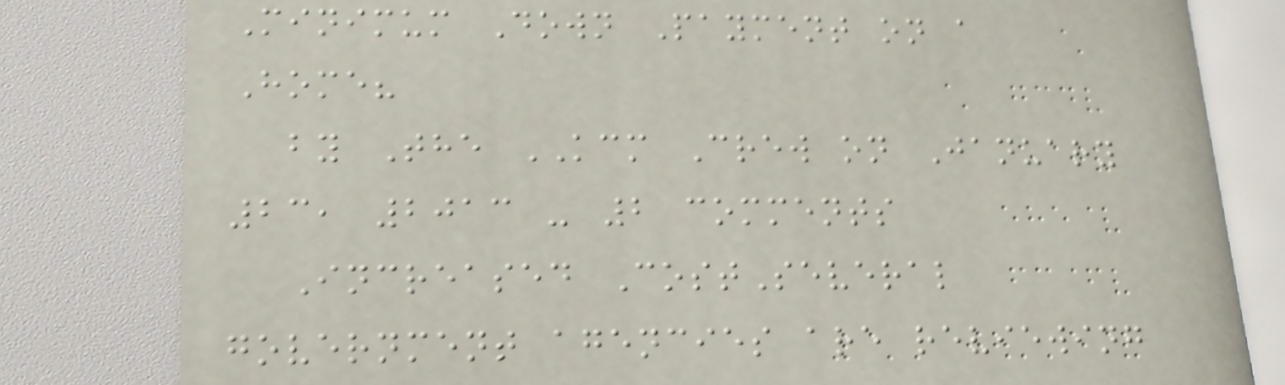Minimum Down Payment on a
Home?
by The KCM Crew on January
23, 2013 - 2 comments
Increased CostSeveral
government agencies are reviewing
